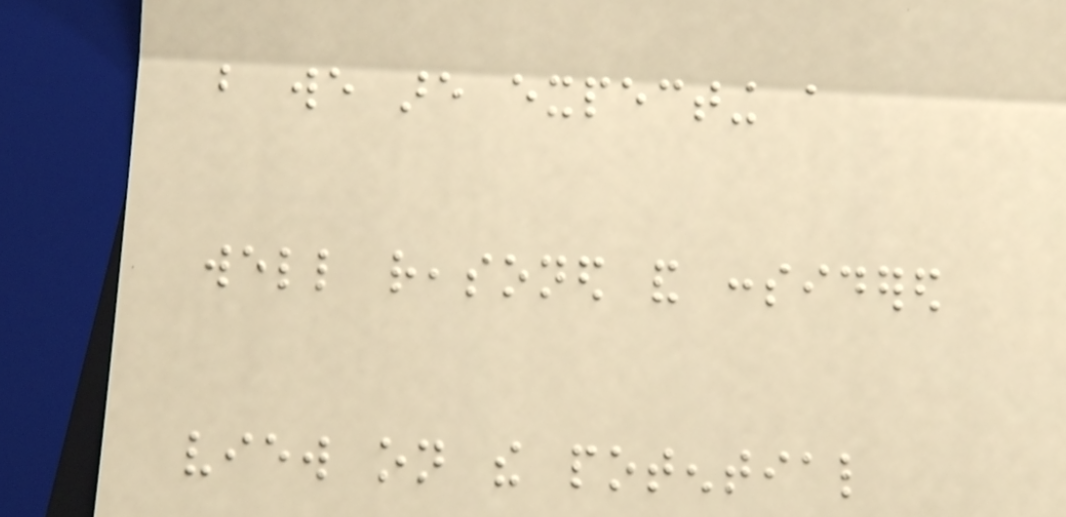but we are expecting a
well reasoned and considered
view on the potential
